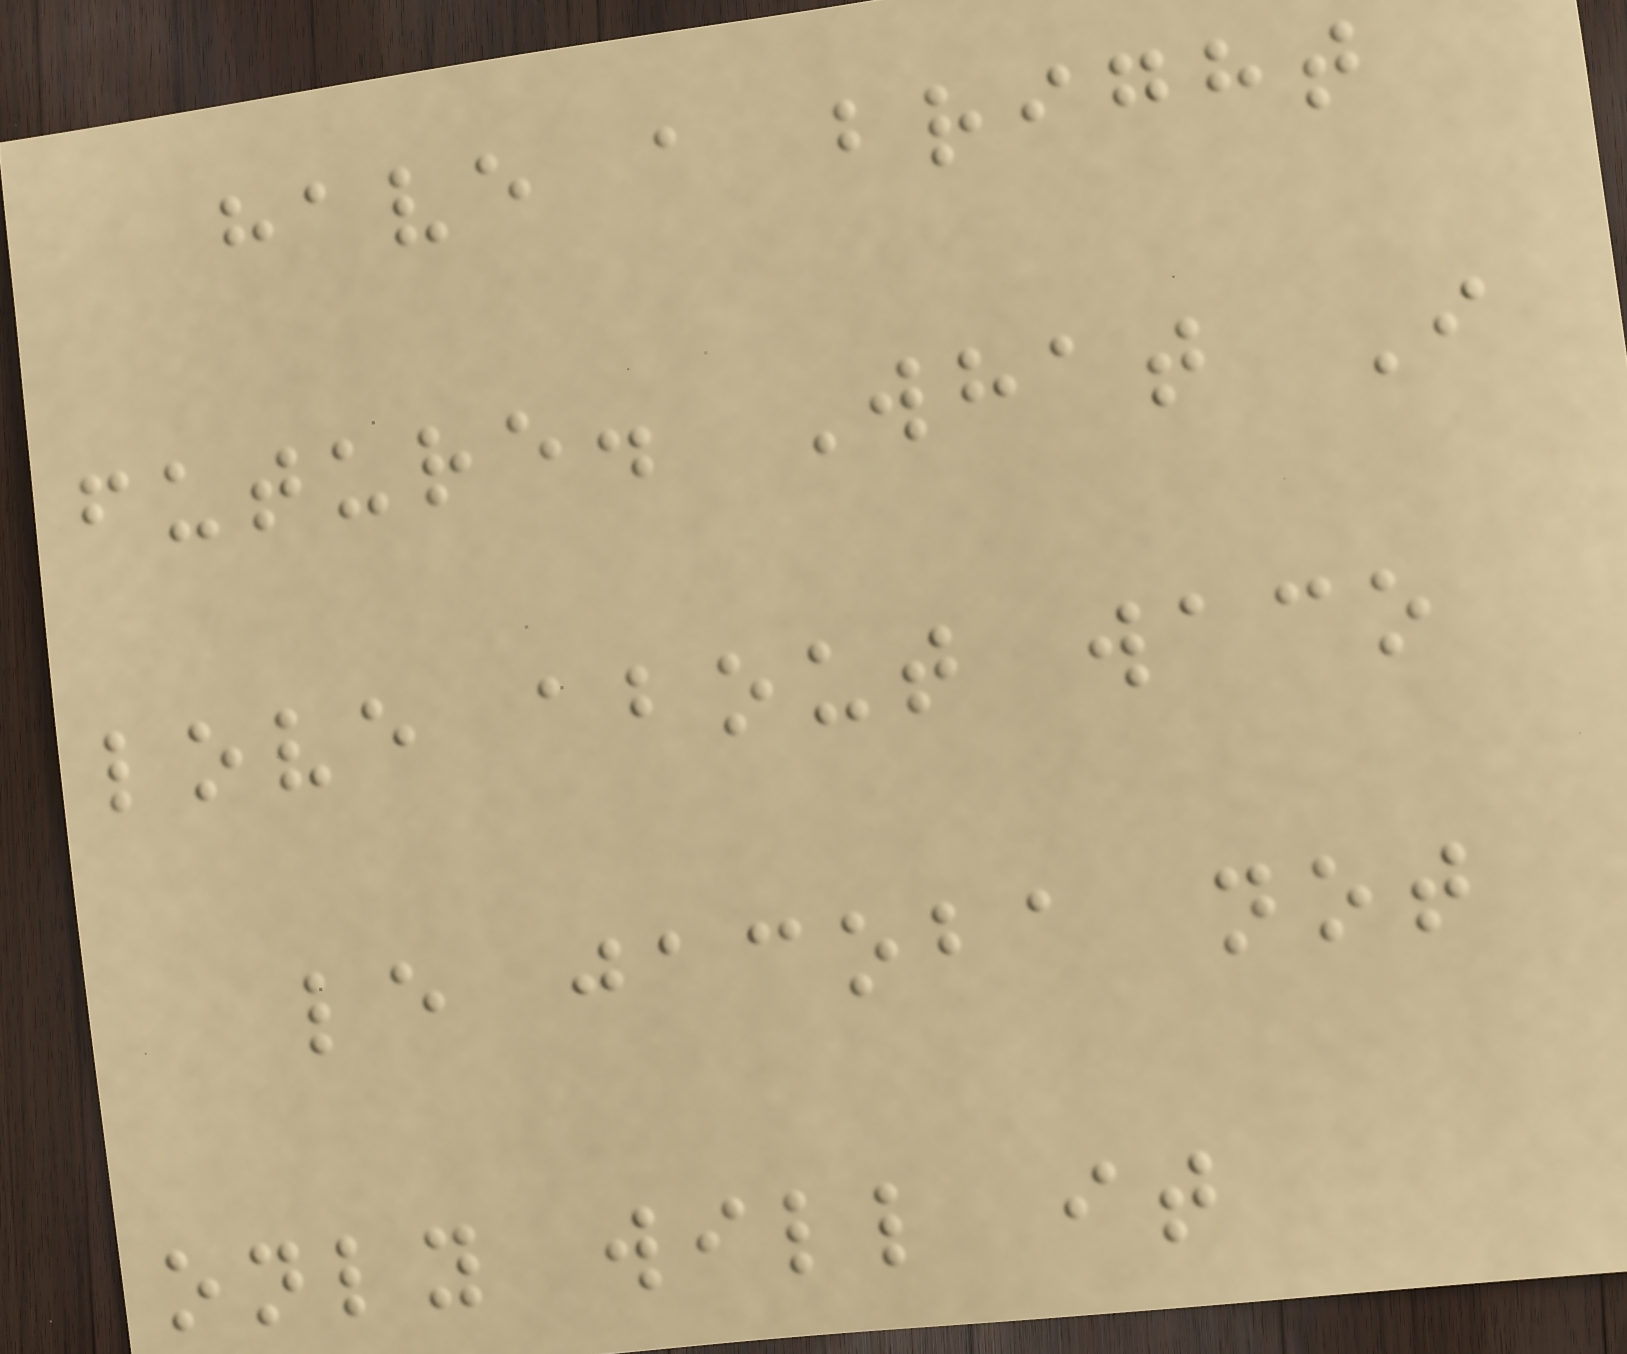have a bright
future. What I
love about waco
le jacoba not
only will it
